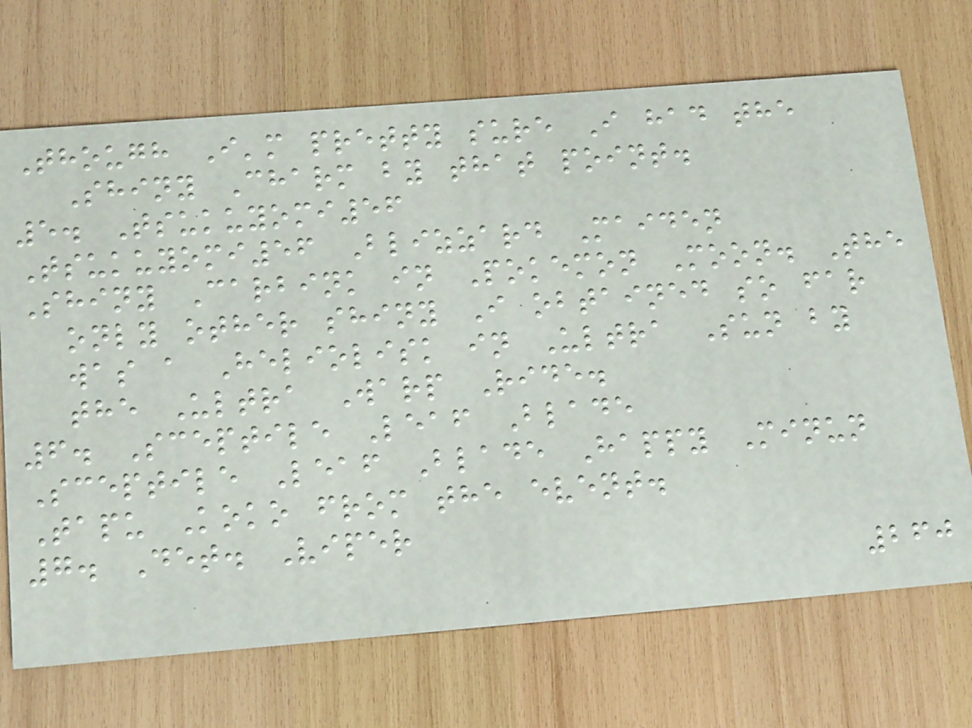Though I'm pretty sure I had the
Shiny Charm by that point.
5. Tsukuyomi56
Tsukuyomi56 Blizzard Maiden
Shiny Carbink in Pokemon Moon. The
only other shiny I obtained so far
was a Heliolisk in Ultra Sun by
the Ultra Warp Ride.
6. Sceptile Leaf Blade
Sceptile Leaf Blade Happy Minun
Tapu Koko from the event.
7. Det. Viper
260
